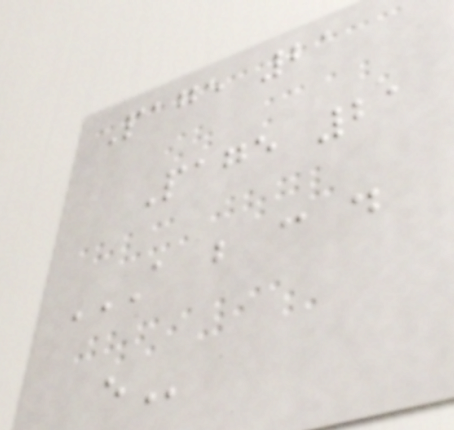Page 21
Page 21
A B C D
E
